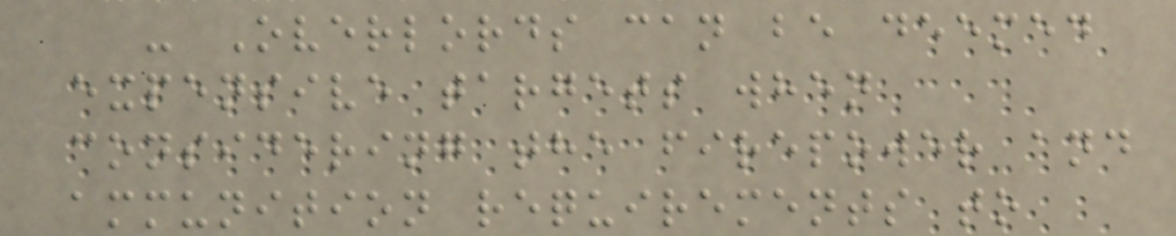- Overlords can be deemed
expensive targets when
considering the firepower and
ammunition requirements to
